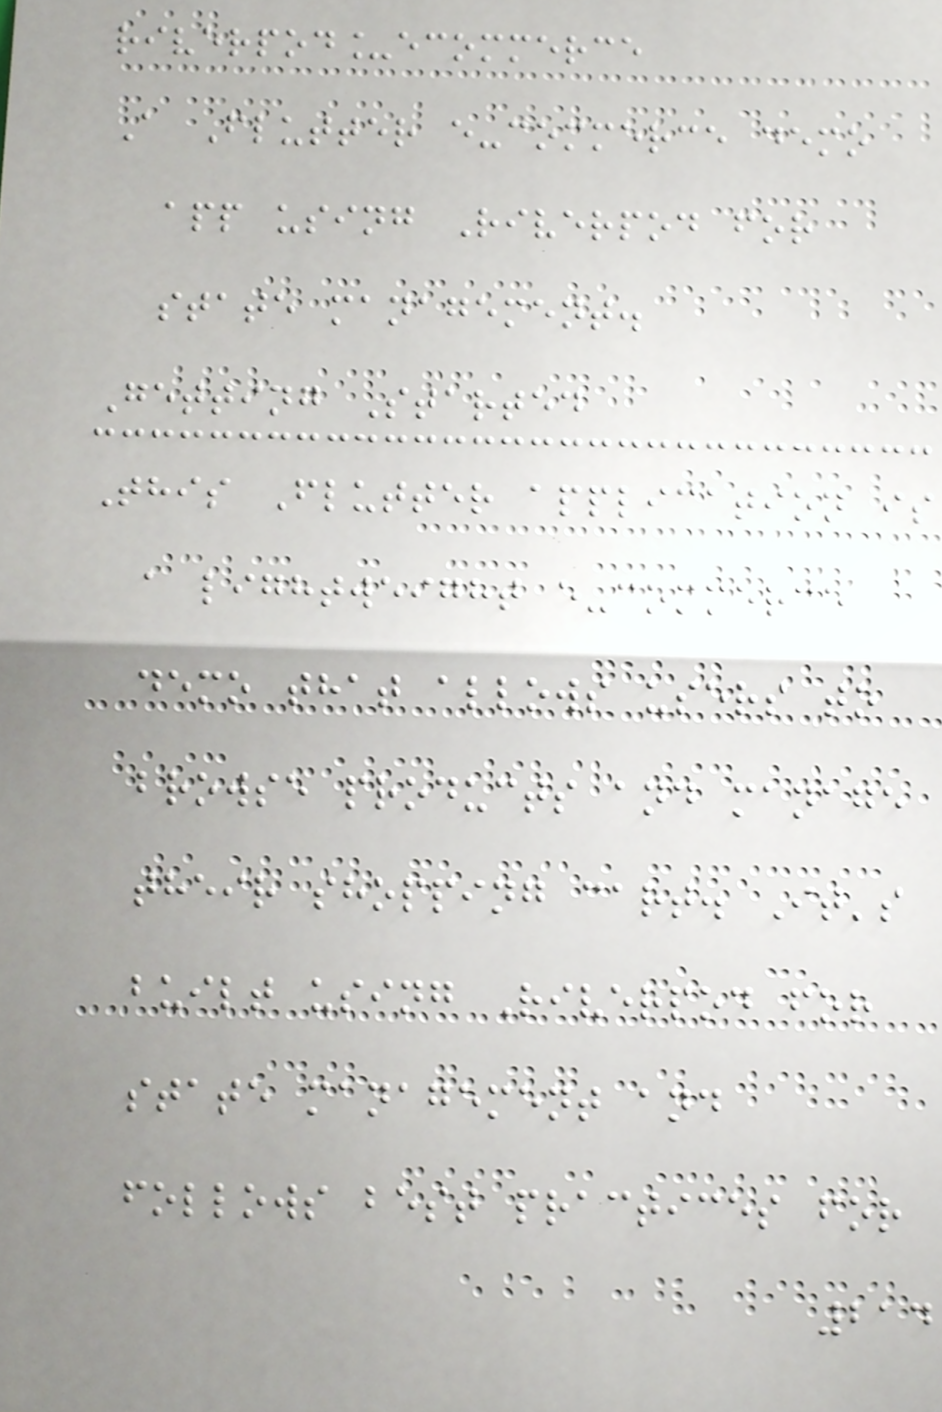riverpod_ecommerce
A Flutter e-commerce demo
app using Riverpod for
state management.
Getting Started
This Flutter application is
a lightweight e-commerce
demo that allows users to
browse products and manage
their shopping cart. It's
built using Riverpod for
state management and
follows best practices for
214
